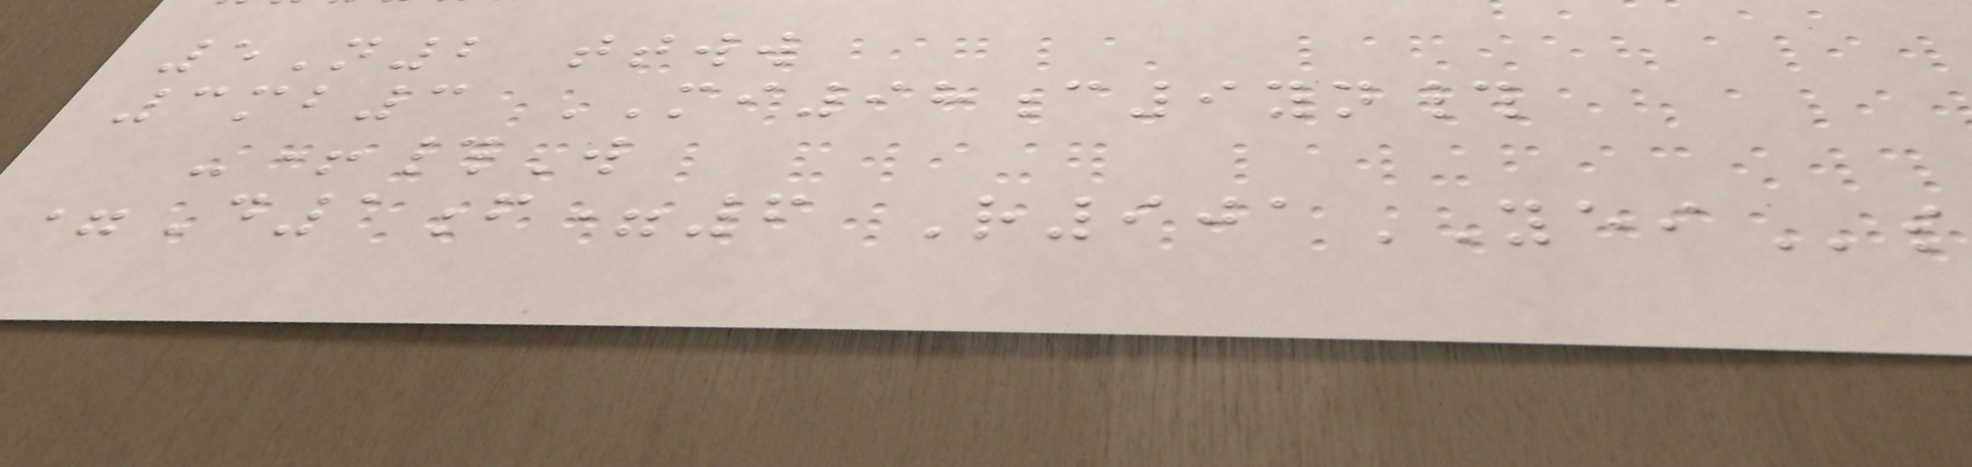5N2 ttww
3mb3 MI98c9yn#
-+#W
=D1f=6 R901YEIs
